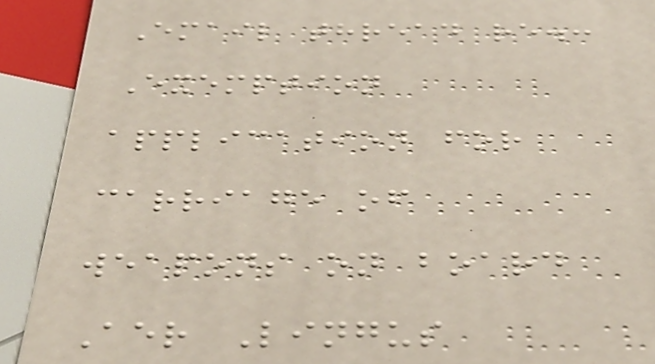Email thread re.:
Exemption
application for
carriage of
weapons on board
Aer Lingus
